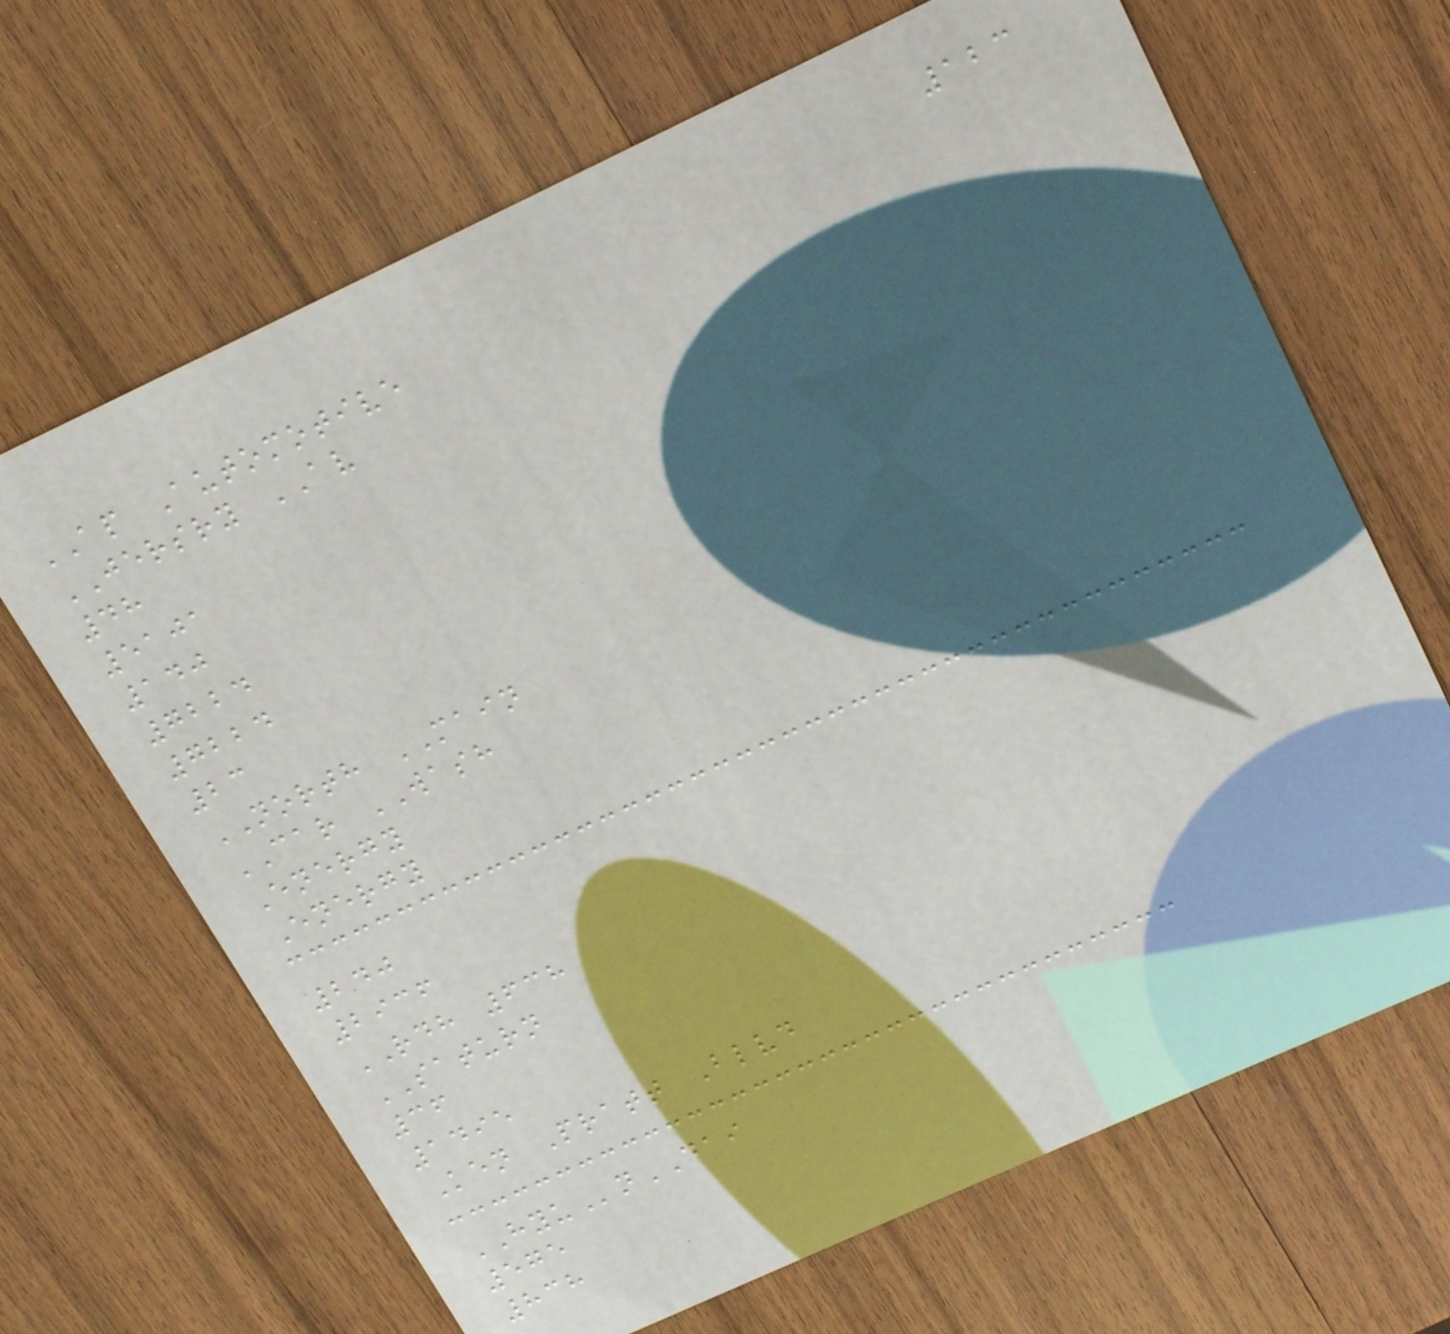123
AP Automotive
JERSRY AV
48
5101
140
7224
7224
23
NORTH MAIN
CAR WASH
Energy
Energy
240
2936
RDH 638
SATURN
36
1495
Ken Pratt Blvd
HYUnDAI
575
838
